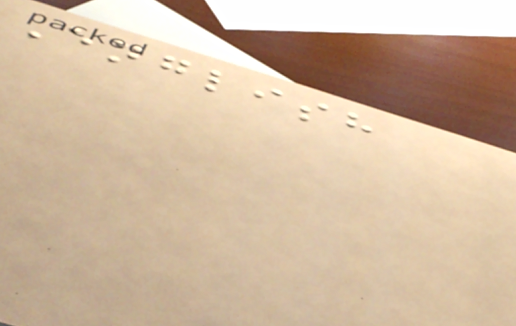English
